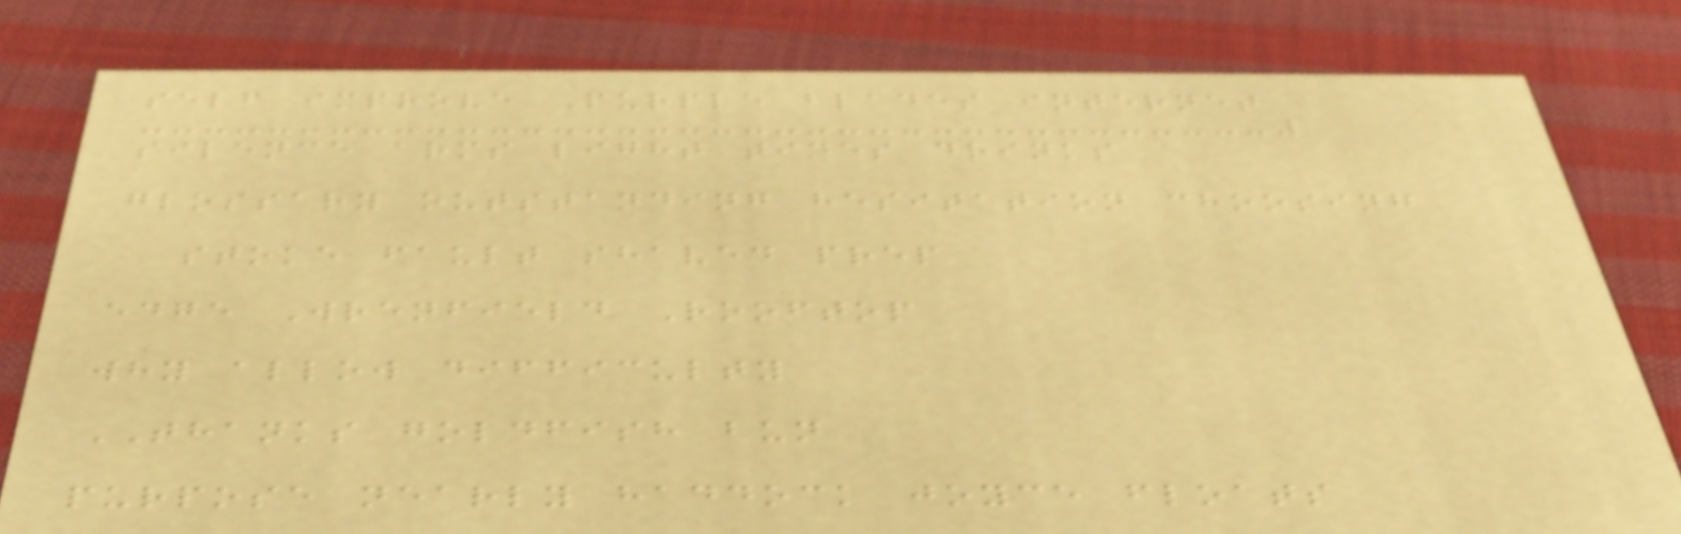self improve Purple blades internet
silence arms light tides drinks
glossary outstanding hesitation choosing
stoke fault shaved prep
edge Wrenfield Rooftop
why allow difficulty
THANKS goldfish bun
purpose nearly haddock joyce floats
